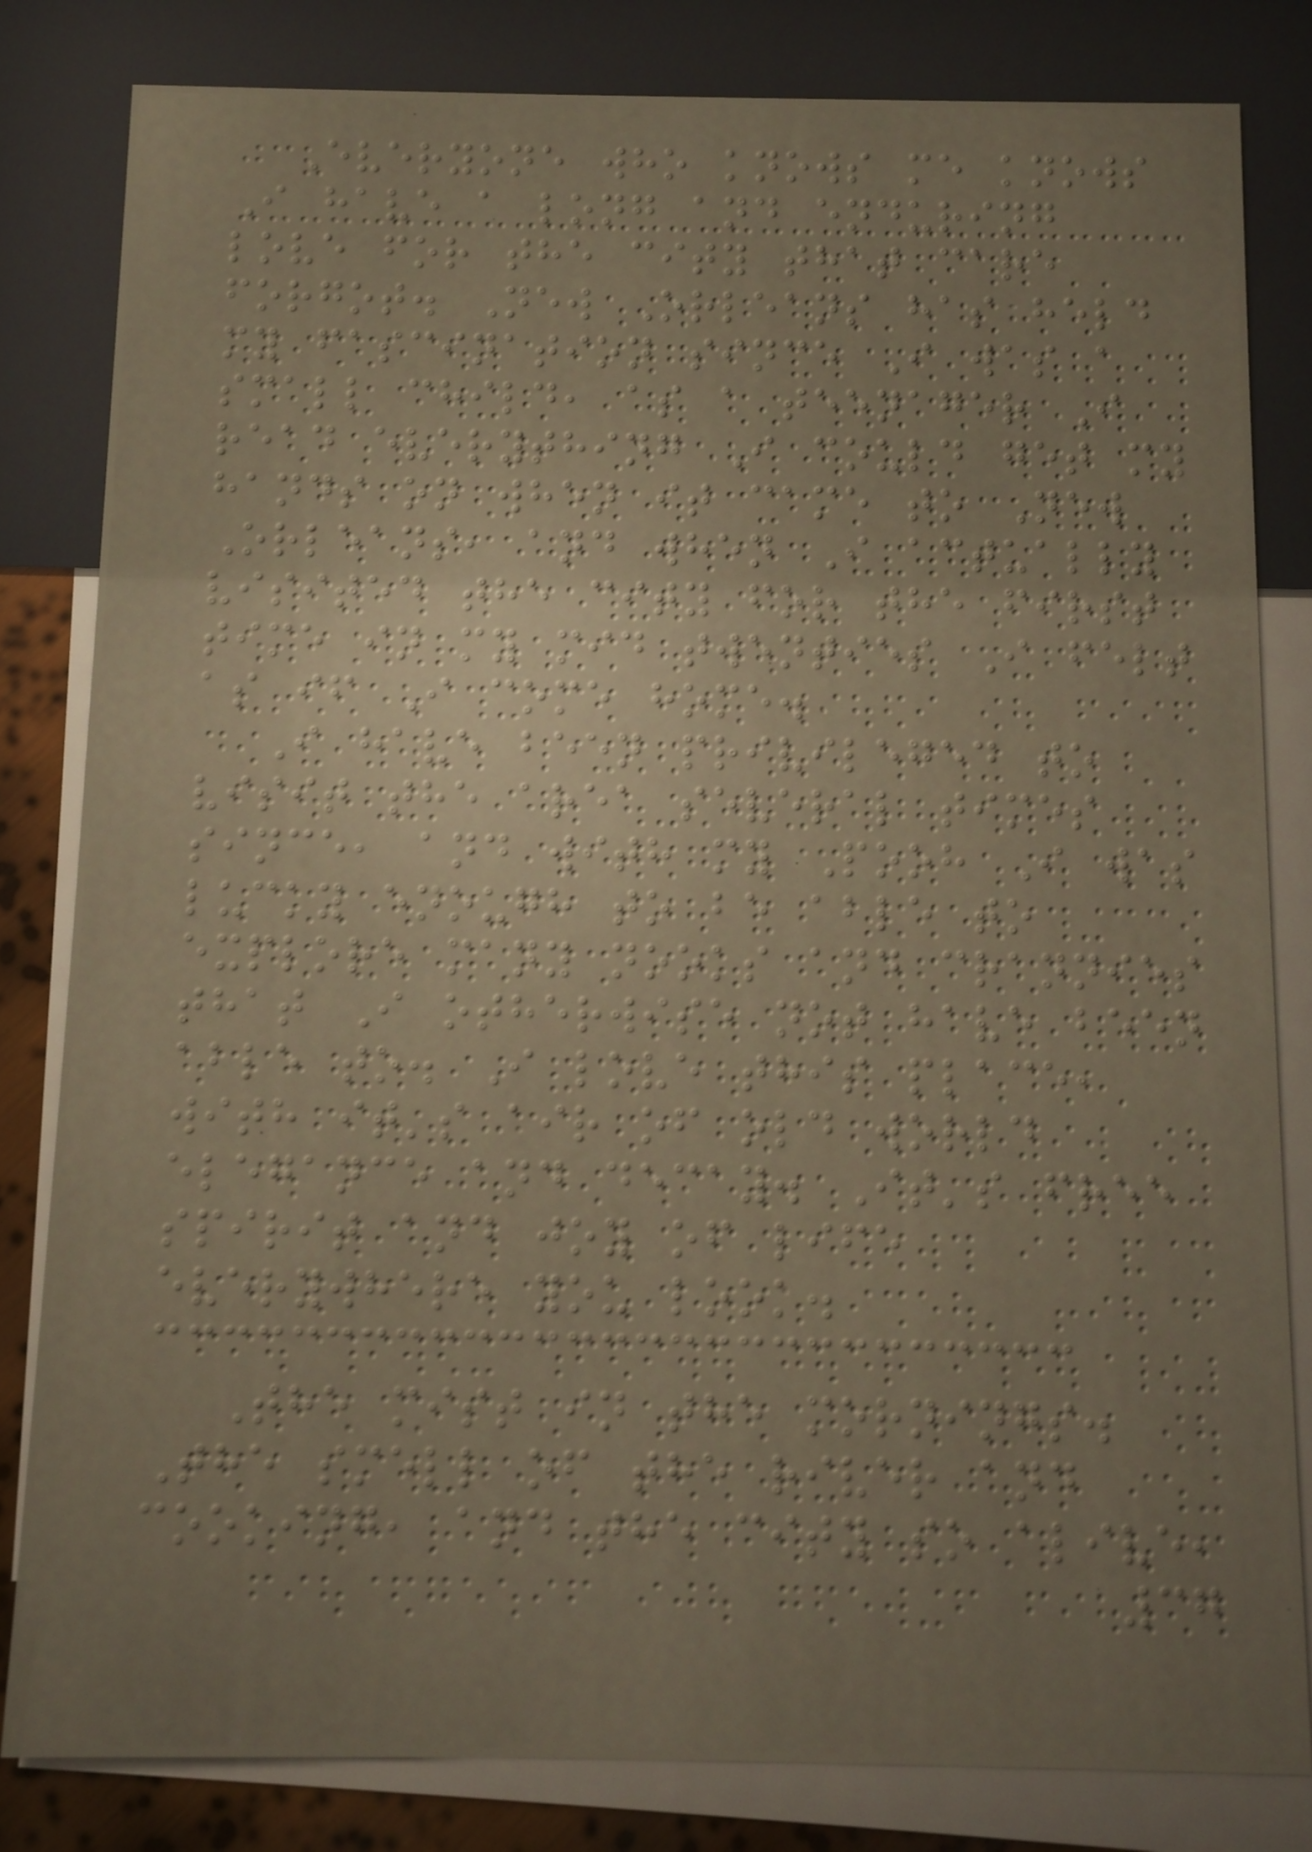Everyone who knows me knows
I have a long and enduring
love for the city that care
forgot. New Orleans has held
my fascination since I was a
small child, as a teenager I
read everything I could get my
hands on when it came to New
Orleans, and when I actually
visited the city for the first
time in my mid twenties I felt
as if I come home.
I have been privileged to
visit the area several times
since, and with my Pooh I was
lucky enough to be able to
explore many nooks and crannies
that I otherwise not have been
able to. I love this place,
with it's air of old world
elegance and decay. It's free
spirit and joy of life
everywhere you look.
The mist in the mornings.
The smell of the river and
cooking, and the city so alive,
37
